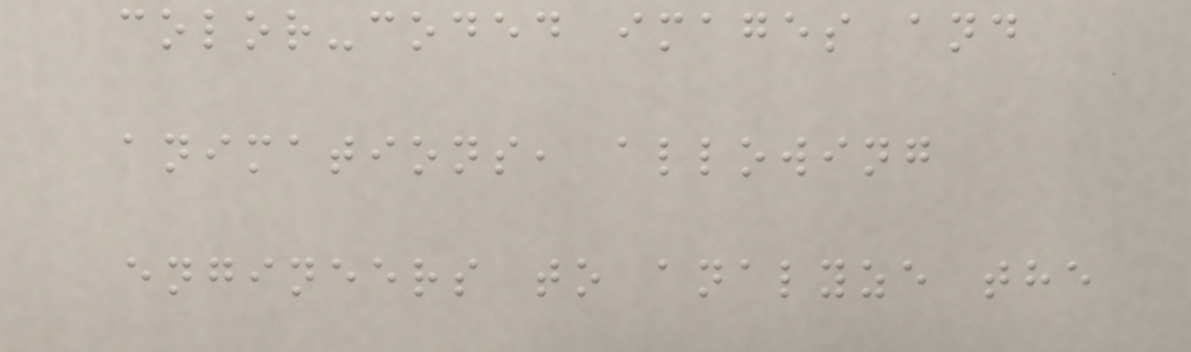color-coded images and
animations, allowing
engineers to analyze the
